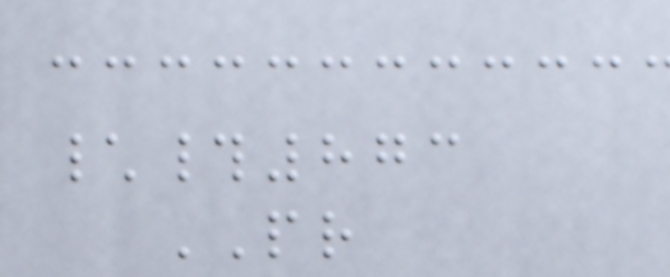\#873
PR
